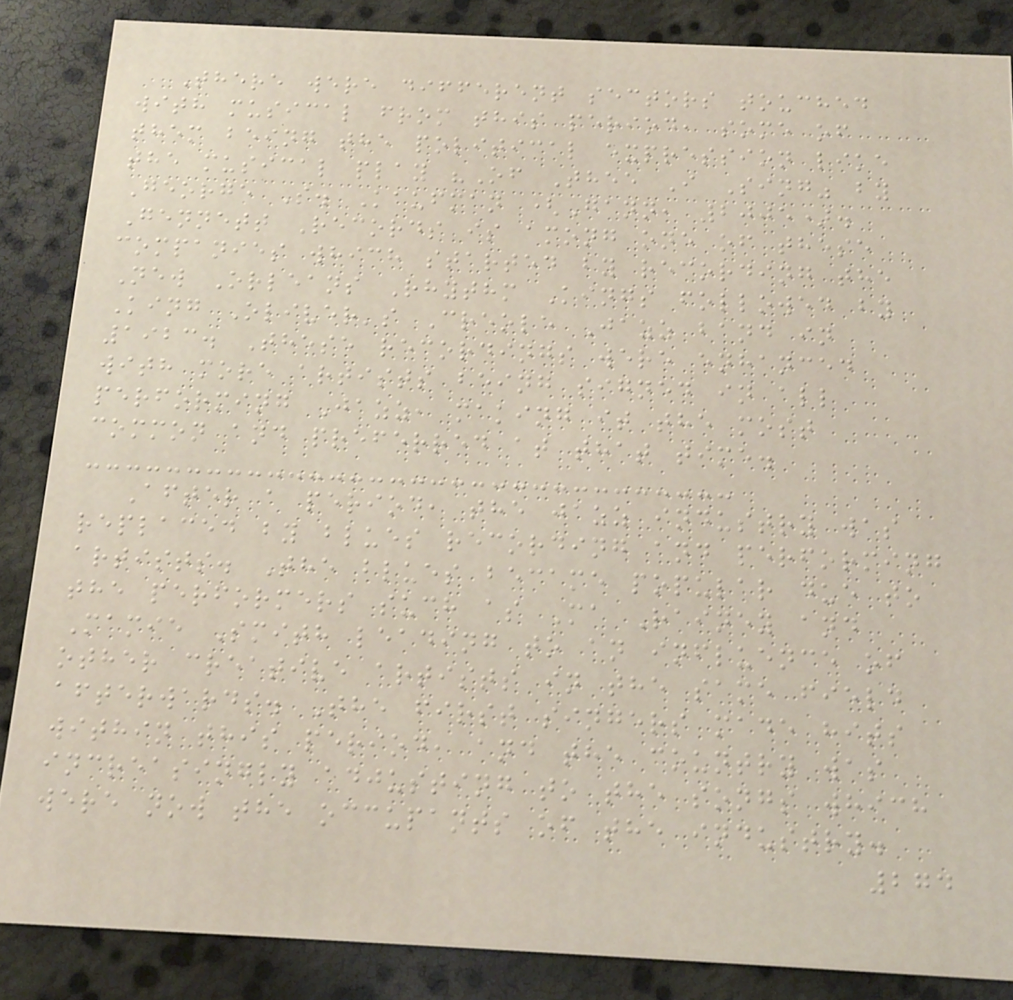There were different sectors touched
with musical from this period, some of
them being the political expression like
the musical play "Of Thee I Sing" by
George S. Kaufman (Gann, 2005).
Gennett Records is among one of these
companies which started by recording the
New Orleans Rhythm Kings followed by
King Oliver's Creole Jazz band in
1923. These recordings were enhanced
with more artists being signed in all
performing Jazz, making it the most
common and preferred at that time.
After a period, the jazz industry was
replaced by blues recording and performing
artists. The blues became popular due to
the performers such as Ma Rainey and
Mamie Smith leading to an influence of
other creative artists in the same field
afterwards. The first singers made hits
within this period, and the country was
increasingly adjusting to the songs which
were now the occupants of the industry.
274
